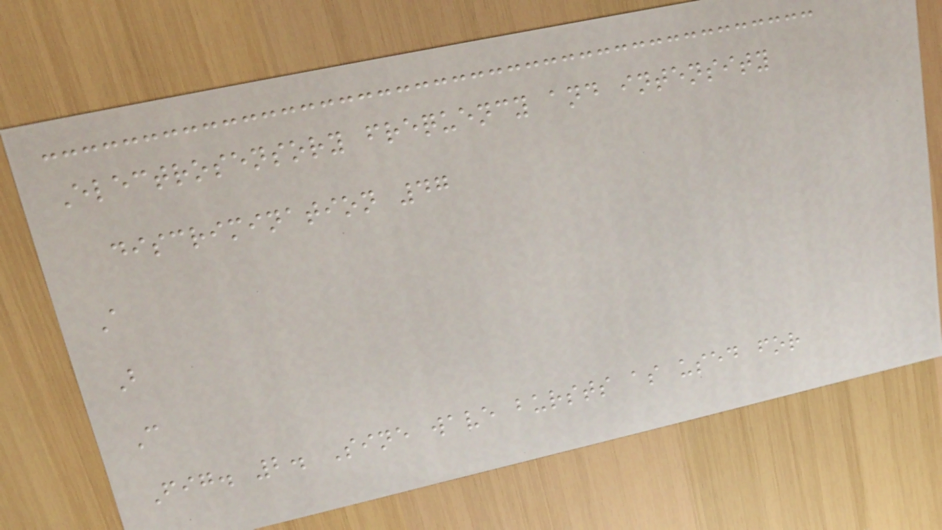Electrosensory frequency and intensity
discrimination 47
A
B
C
Fig. 2. Sine wave bursts as used for
